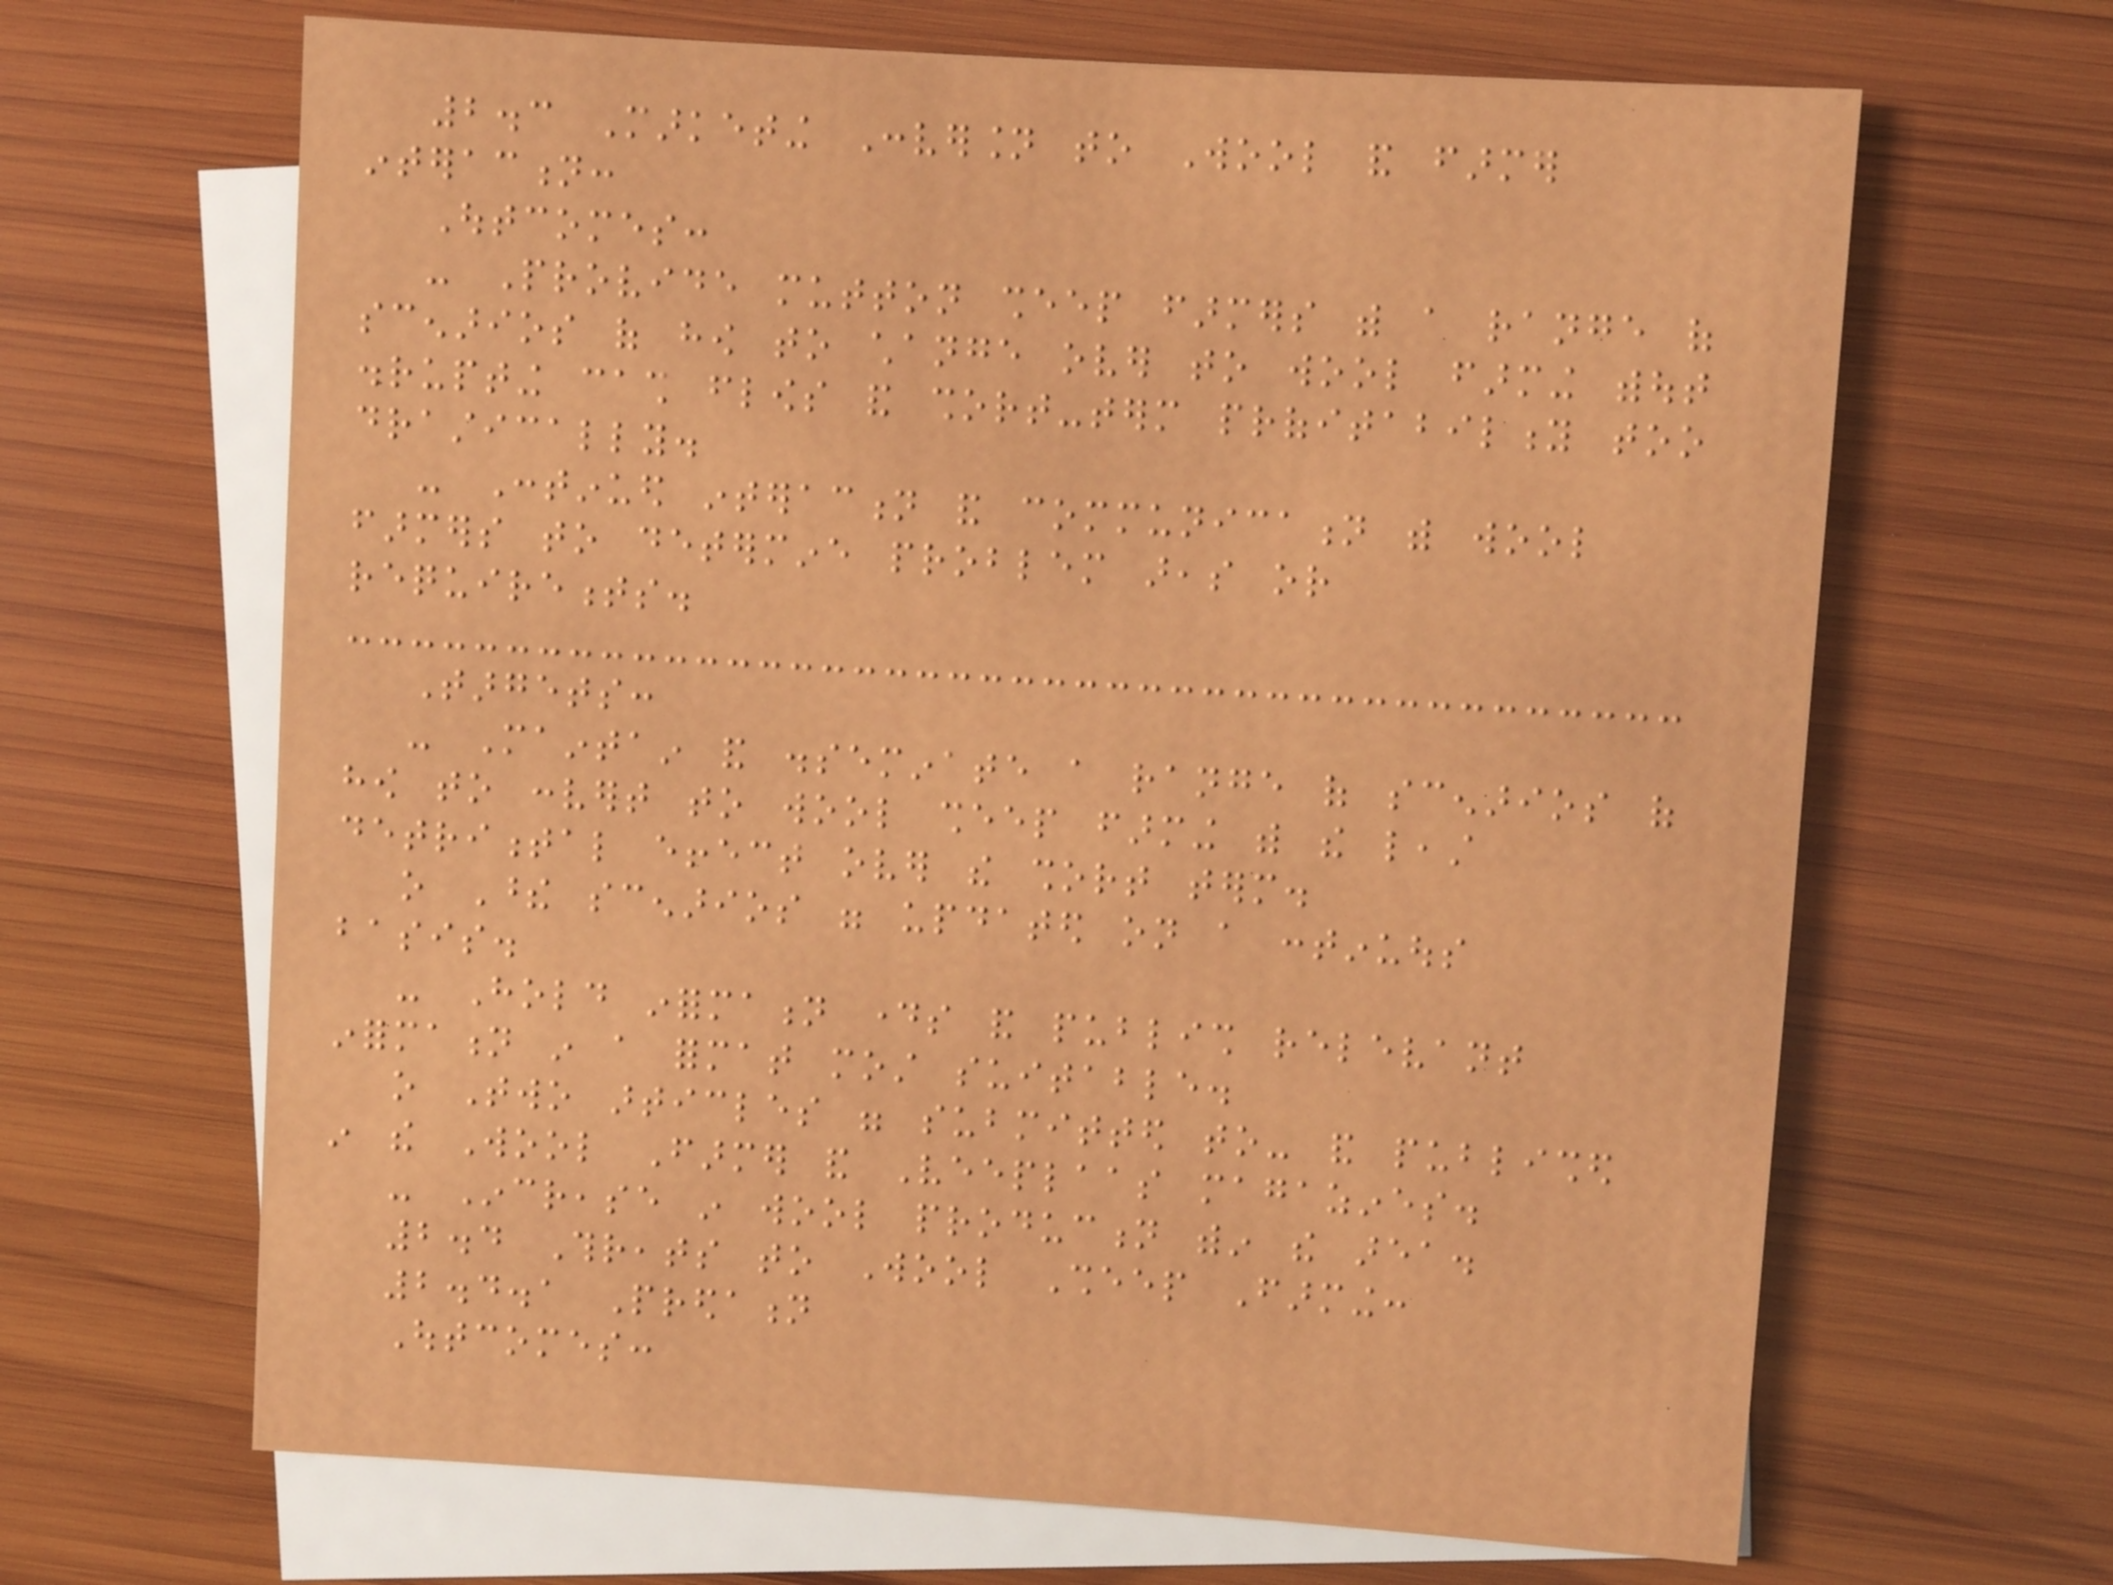2.3 Marketing Conversion to Wool and farmer
interaction:
Outcomes:
- Provide mutton sheep farmers with a range of
scenarios of how to change over to wool farming without
disrupting cash flows and short-term profitability too
drastically.
- Continued interaction and communication with wool
farmers to determine problem areas or
requirements.
Targets:
- Maintain and disseminate a range of scenarios of
how to convert to wool sheep farming with the least
detrimental effect over the short term.
o These scenarios were updated on a continuous
basis.
- Hold information days and publish relevant
information in a format most suitable.
o Two articles were submitted to- and published
in the Wool Farmer and Veeplaas magazines.
- Increase in wool production within the area.
2.4 Threats to Wool Sheep Farming:
2.4.1 Predation
Outcomes:
